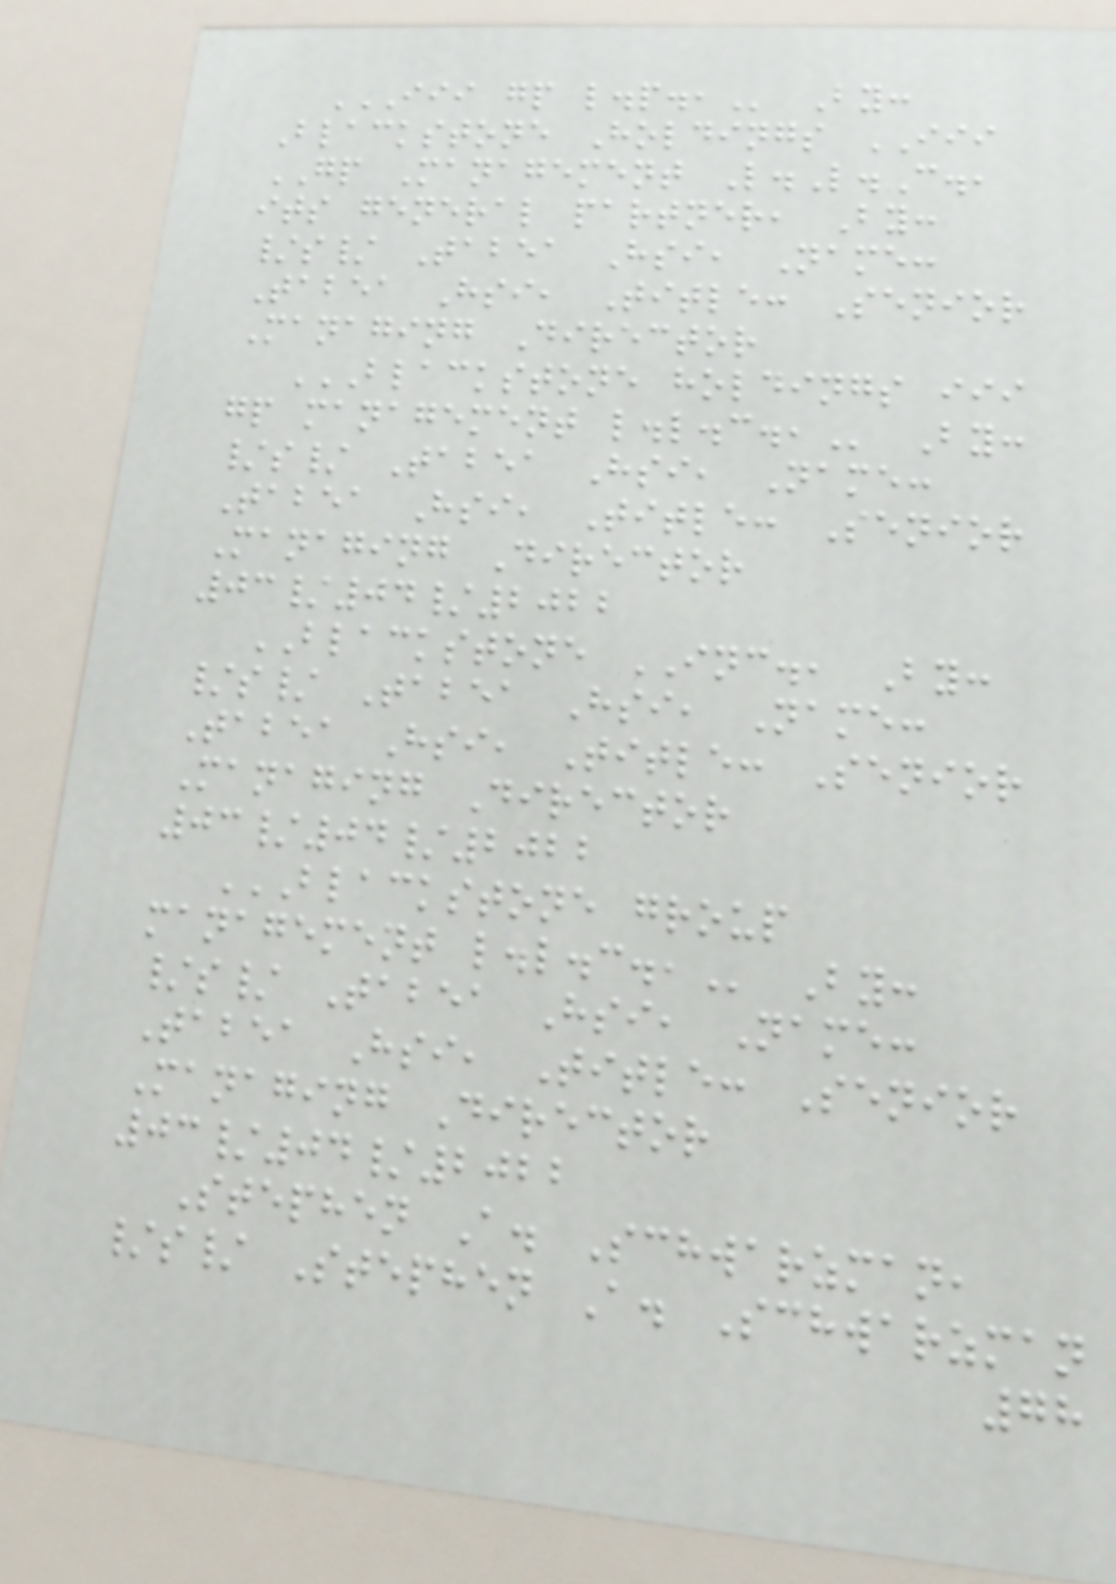III GP L.P., By:
Blackstone Holdings III
GP Management L.L.C.,
its general partner, By:
/s/ Tabea Hsi, Name:
Tabea Hsi, Title: Senior
Managing Director
BLACKSTONE HOLDINGS III
GP MANAGEMENT L.L.C., By:
/s/ Tabea Hsi, Name:
Tabea Hsi, Title: Senior
Managing Director
03/04/2022
BLACKSTONE INC., By:
/s/ Tabea Hsi, Name:
Tabea Hsi, Title: Senior
Managing Director
03/04/2022
BLACKSTONE GROUP
MANAGEMENT L.L.C., By:
/s/ Tabea Hsi, Name:
Tabea Hsi, Title: Senior
Managing Director
03/04/2022
Stephen A. Schwarzman,
/s/ Stephen A. Schwarzman
78
